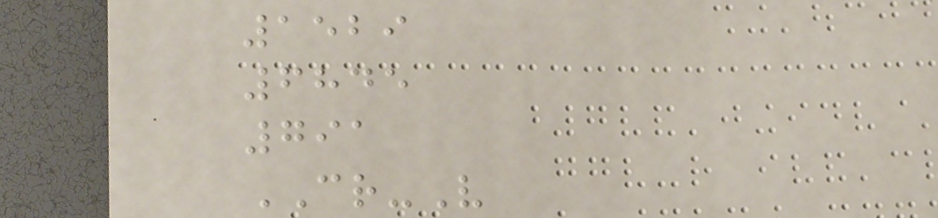1529
6845
791
CR-V
